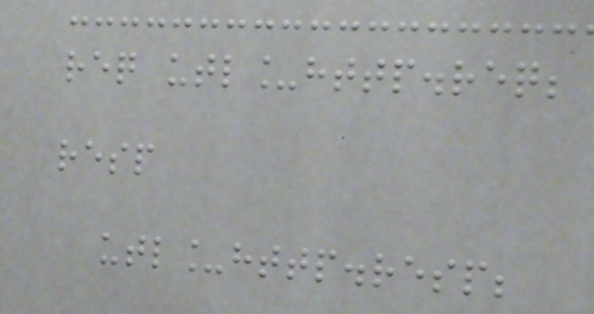req utl_http.req;
resp
utl_http.resp;
